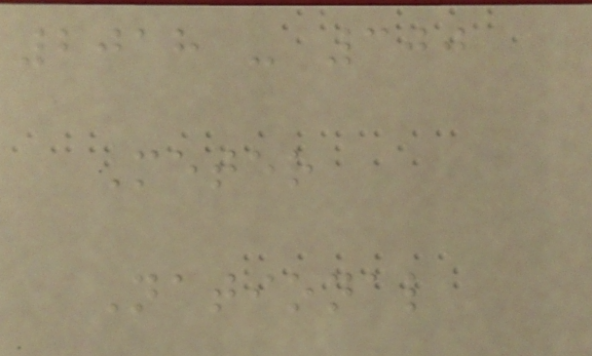2018 - 300
Meter
National
